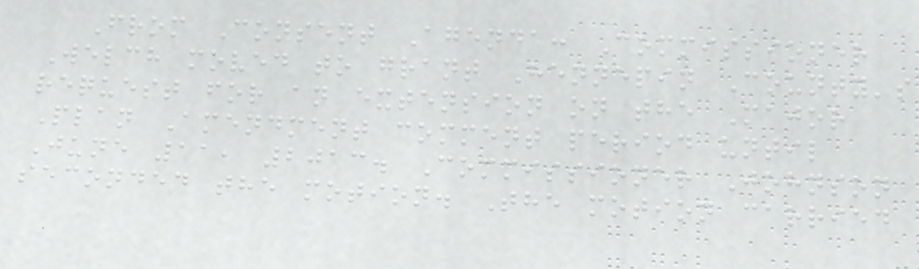From Consent Agenda: Commissioner
Welch moved to grant Hennepin County's
request for an extension on the Major
Plan Amendment comment period until
June 11, 2013. Commissioner Johnson
seconded the motion. The motion carried
